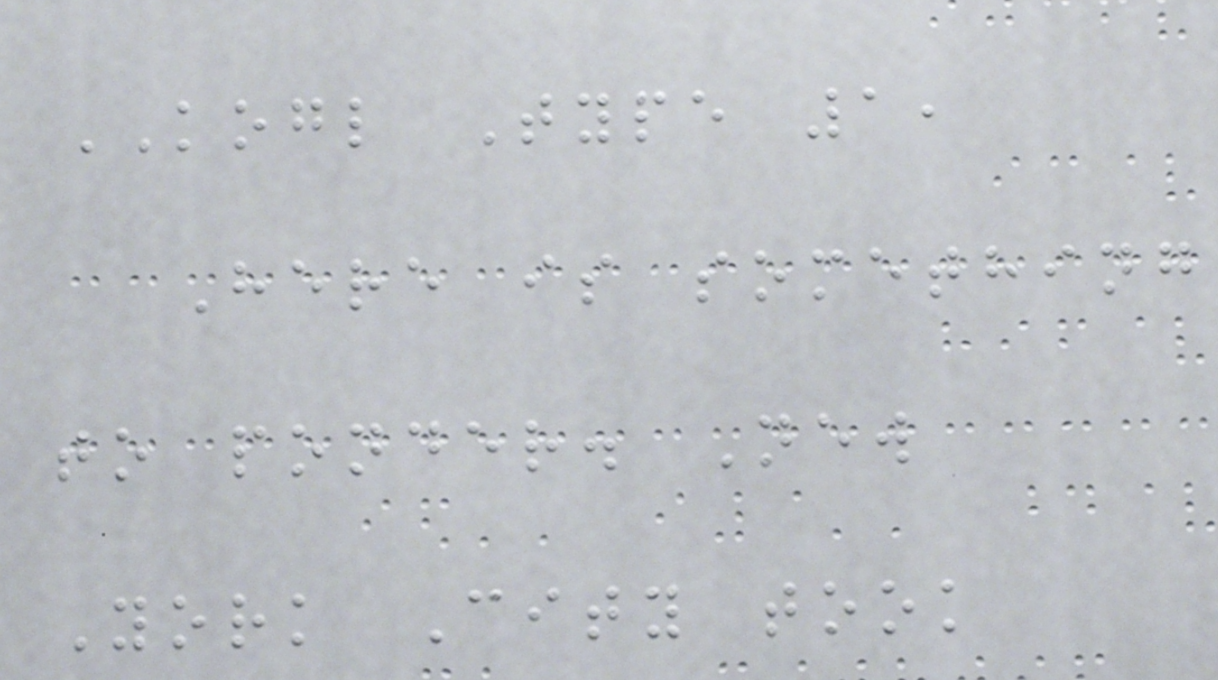KOGL Type 1,
Here is something
to ponder. New
York City took
